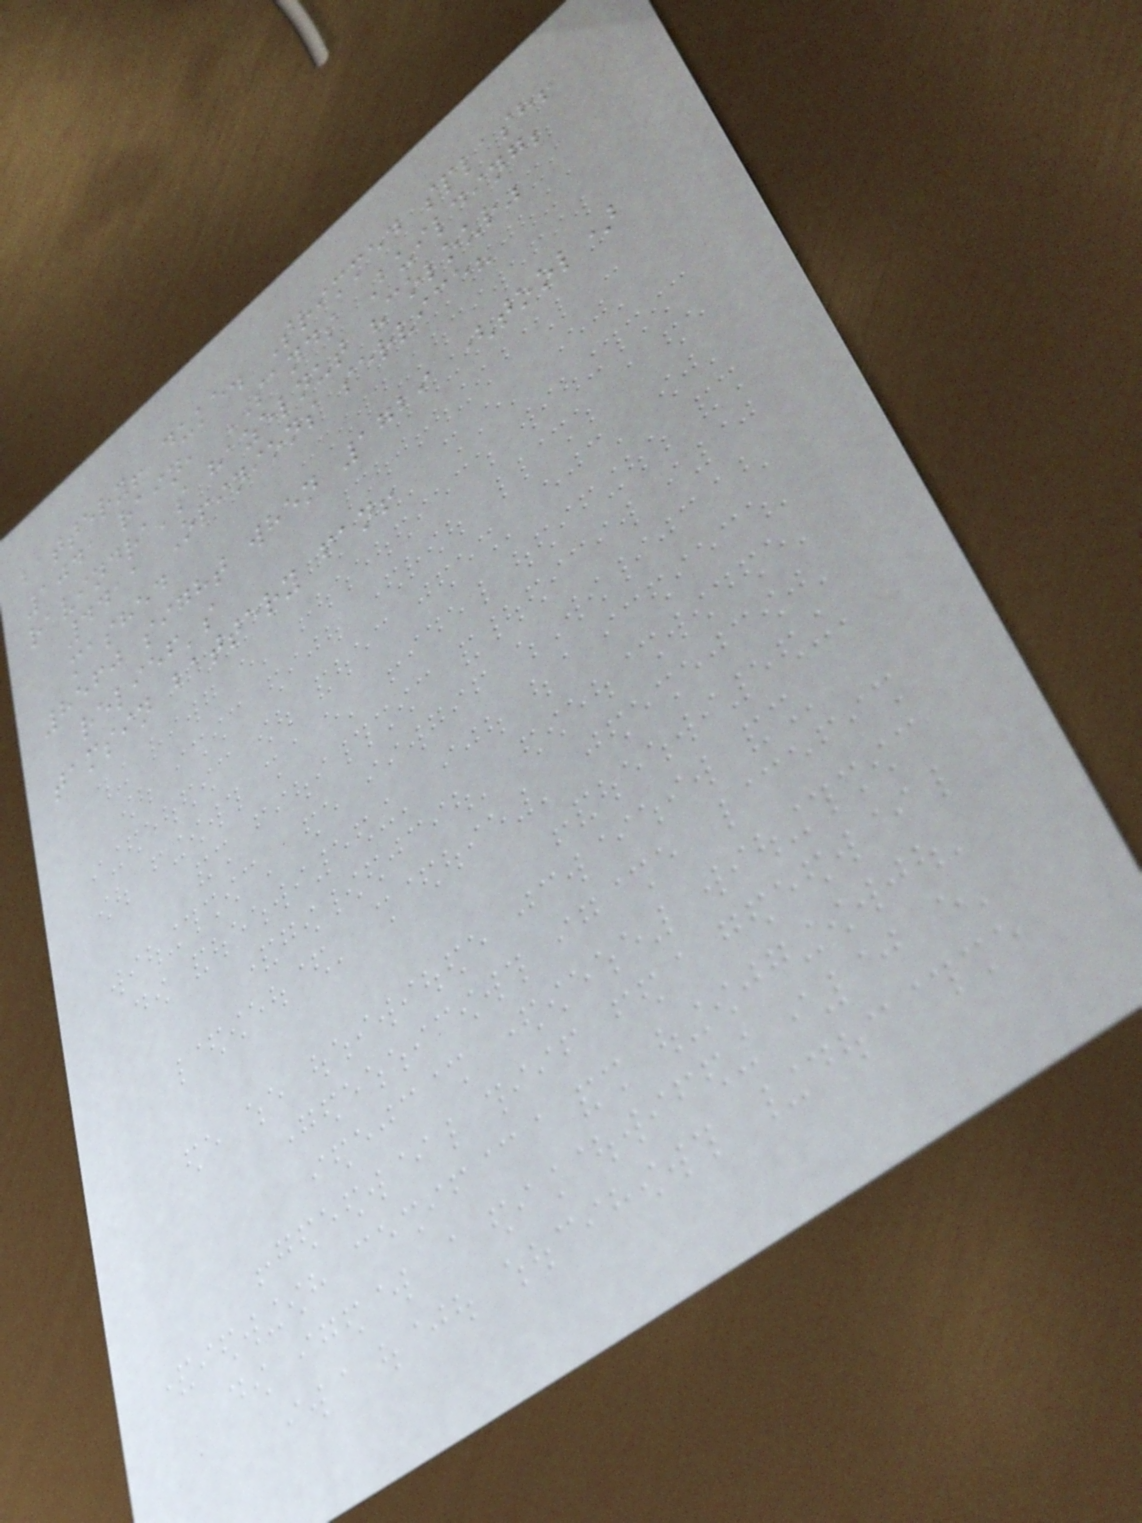battery! duke. Trimmed splash!
1041 rain, SANDS Building;
ravindra's hazelnut "colour"
4411 Opinions service?
mashed
8560 sight when 1729 (tool)
relief's
tamsin battery fan!
